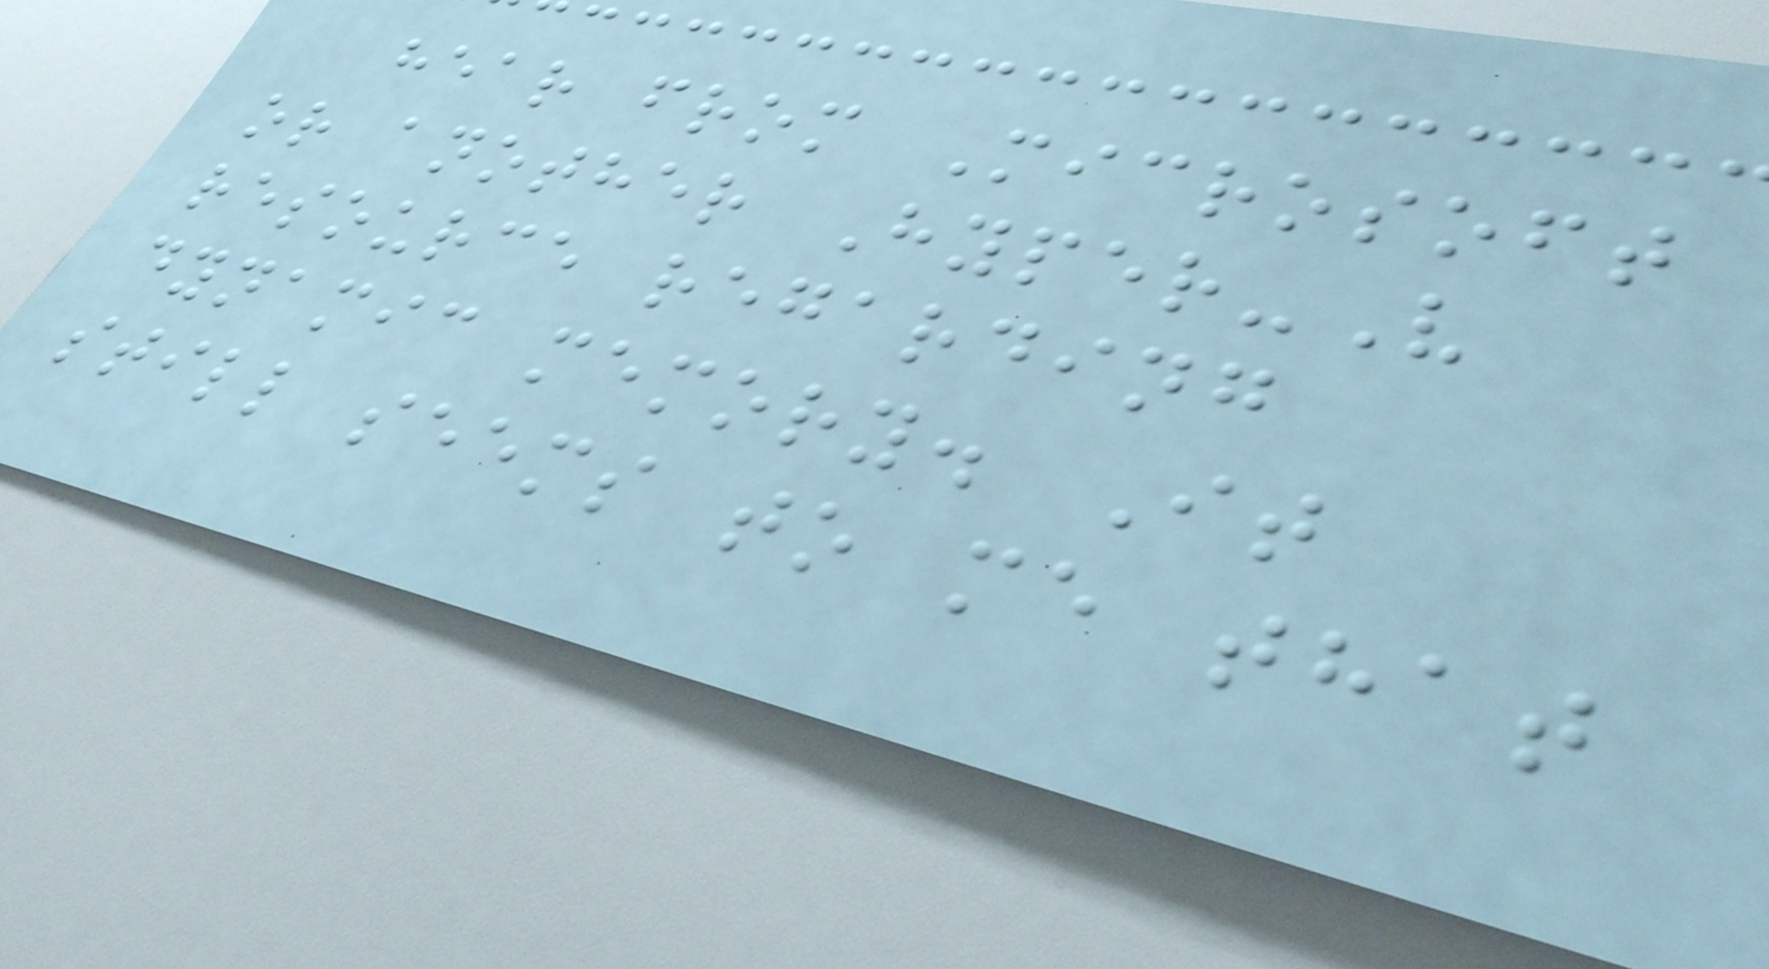hear from Microsoft
or another Hyper-V
resource regarding
dynamic memory. It
still seems to me that
